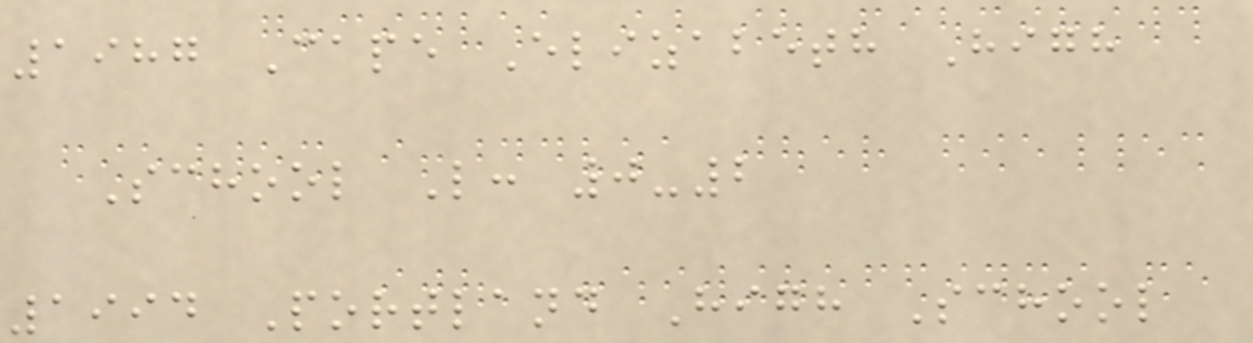1987 Cape Elizabeth High
School L: 0-2
1994 Portland High School
